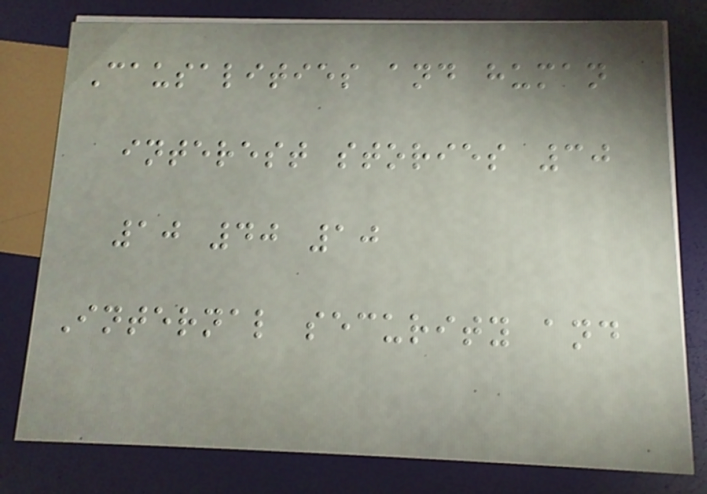Causalities and human
interest stories 30
10 40 10
Internal security and
